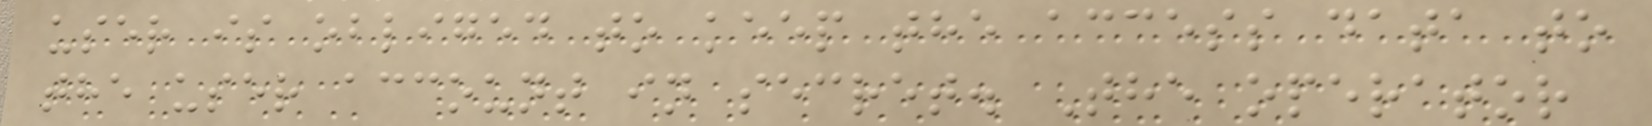user is obliged to keep the access data to
the user account in secret. The operator
